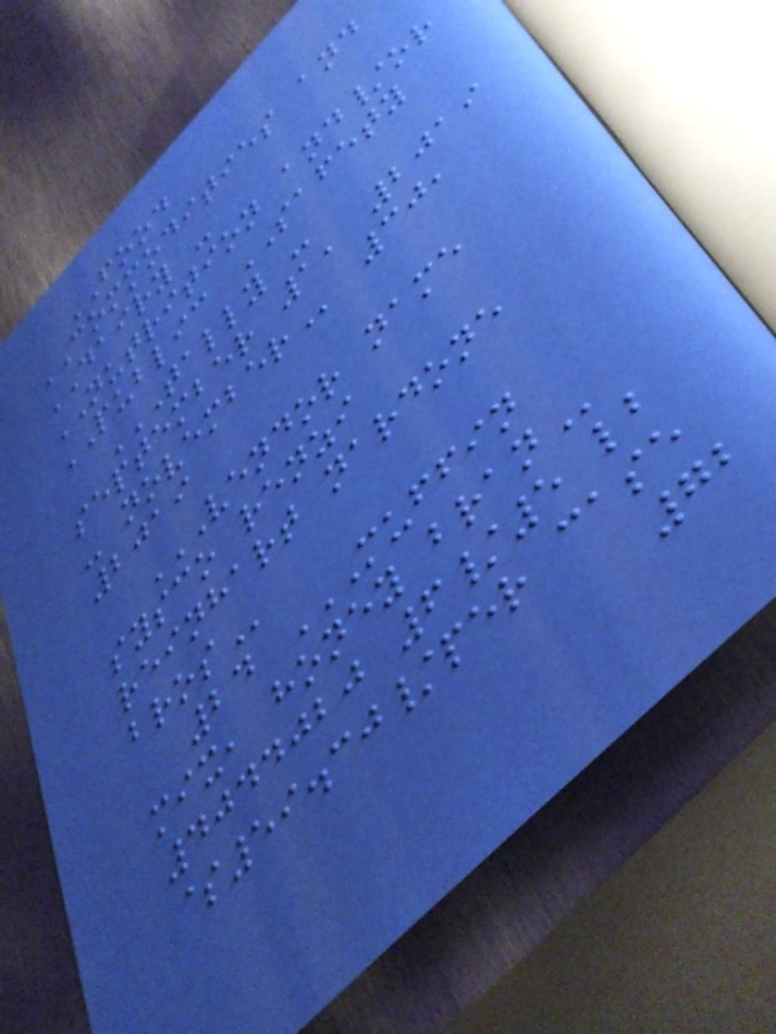FOOD
COMMODITIES and
DAIRY -
NUTRITION and/or
PUBLIC SAFETY
TALLY -
SEPTEMBER 1, 2019
- NOVEMBER 30,
2019
VENDOR NAME
SYSCO RENZI
REINHART NARDONE
BROS
24 MUFFIN
MIX, HONEY BRAN
4044020 6/5 lb
$59.30/per case
72
